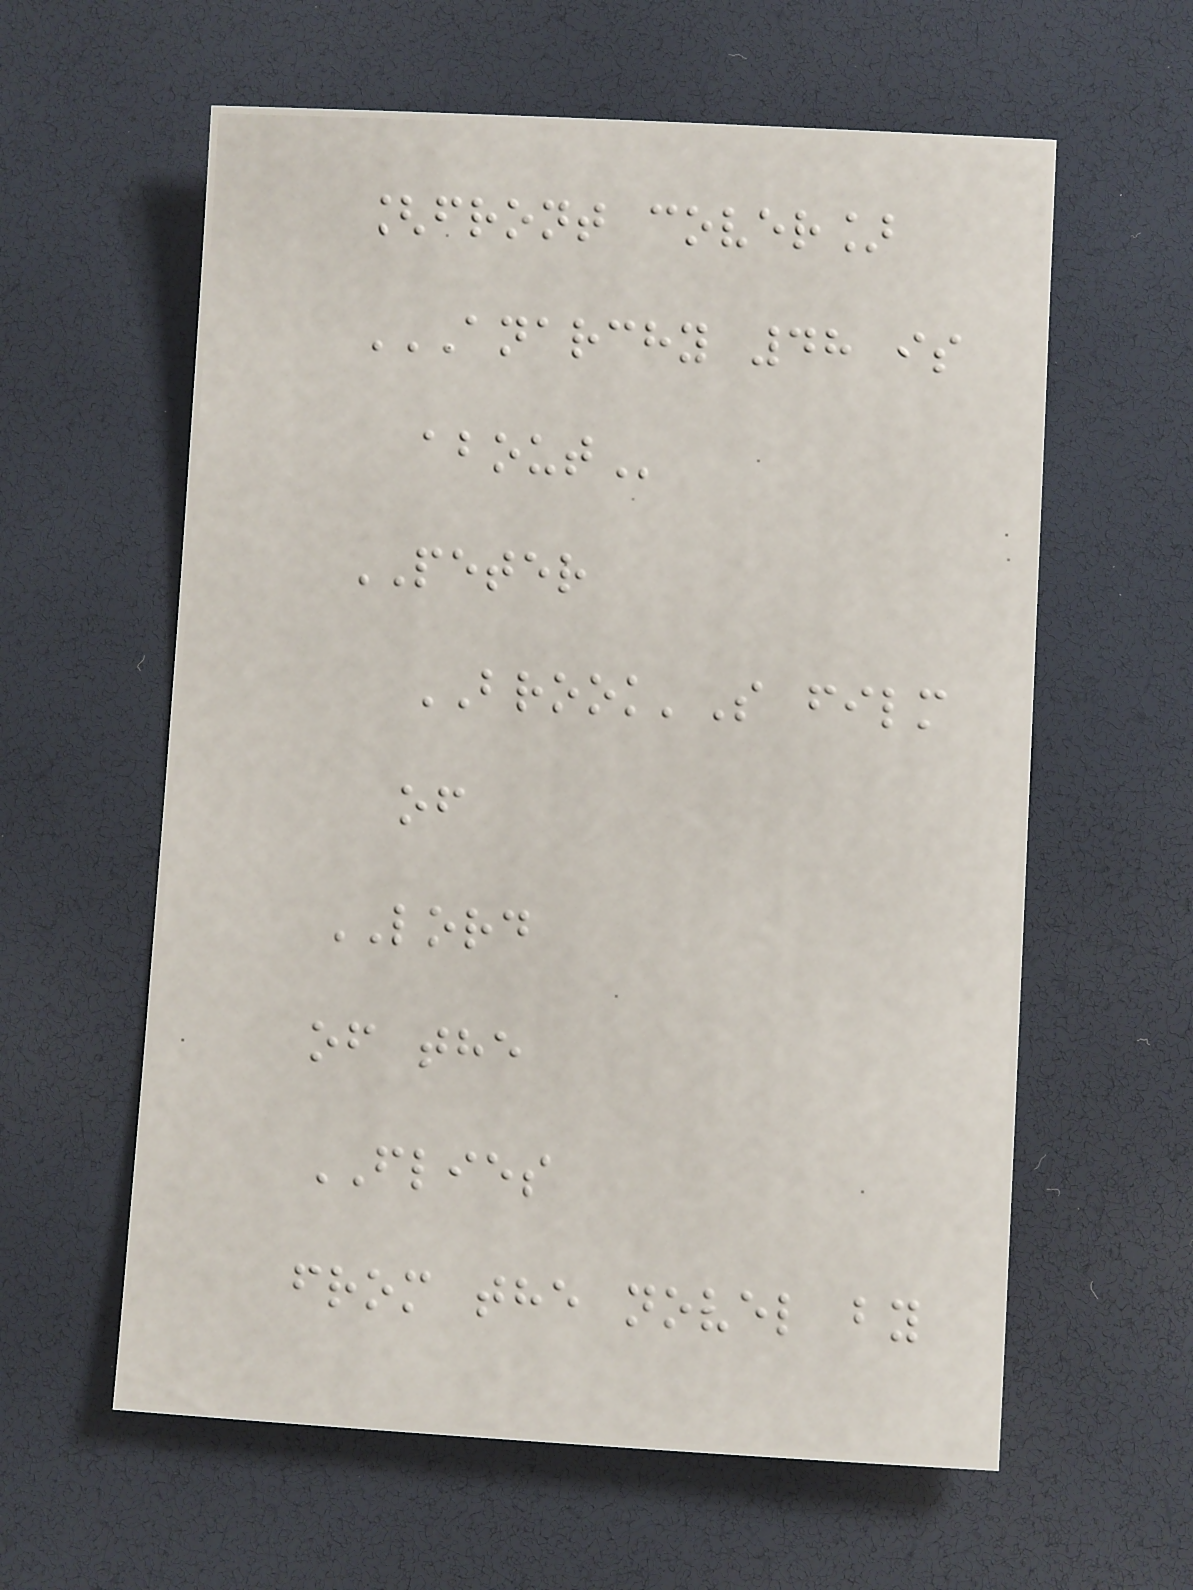[front cover]
ANARCHY 48 IS
ABOUT
PETER
BROOK'S film
of
LORD
of the
FLIES
from the novel by
